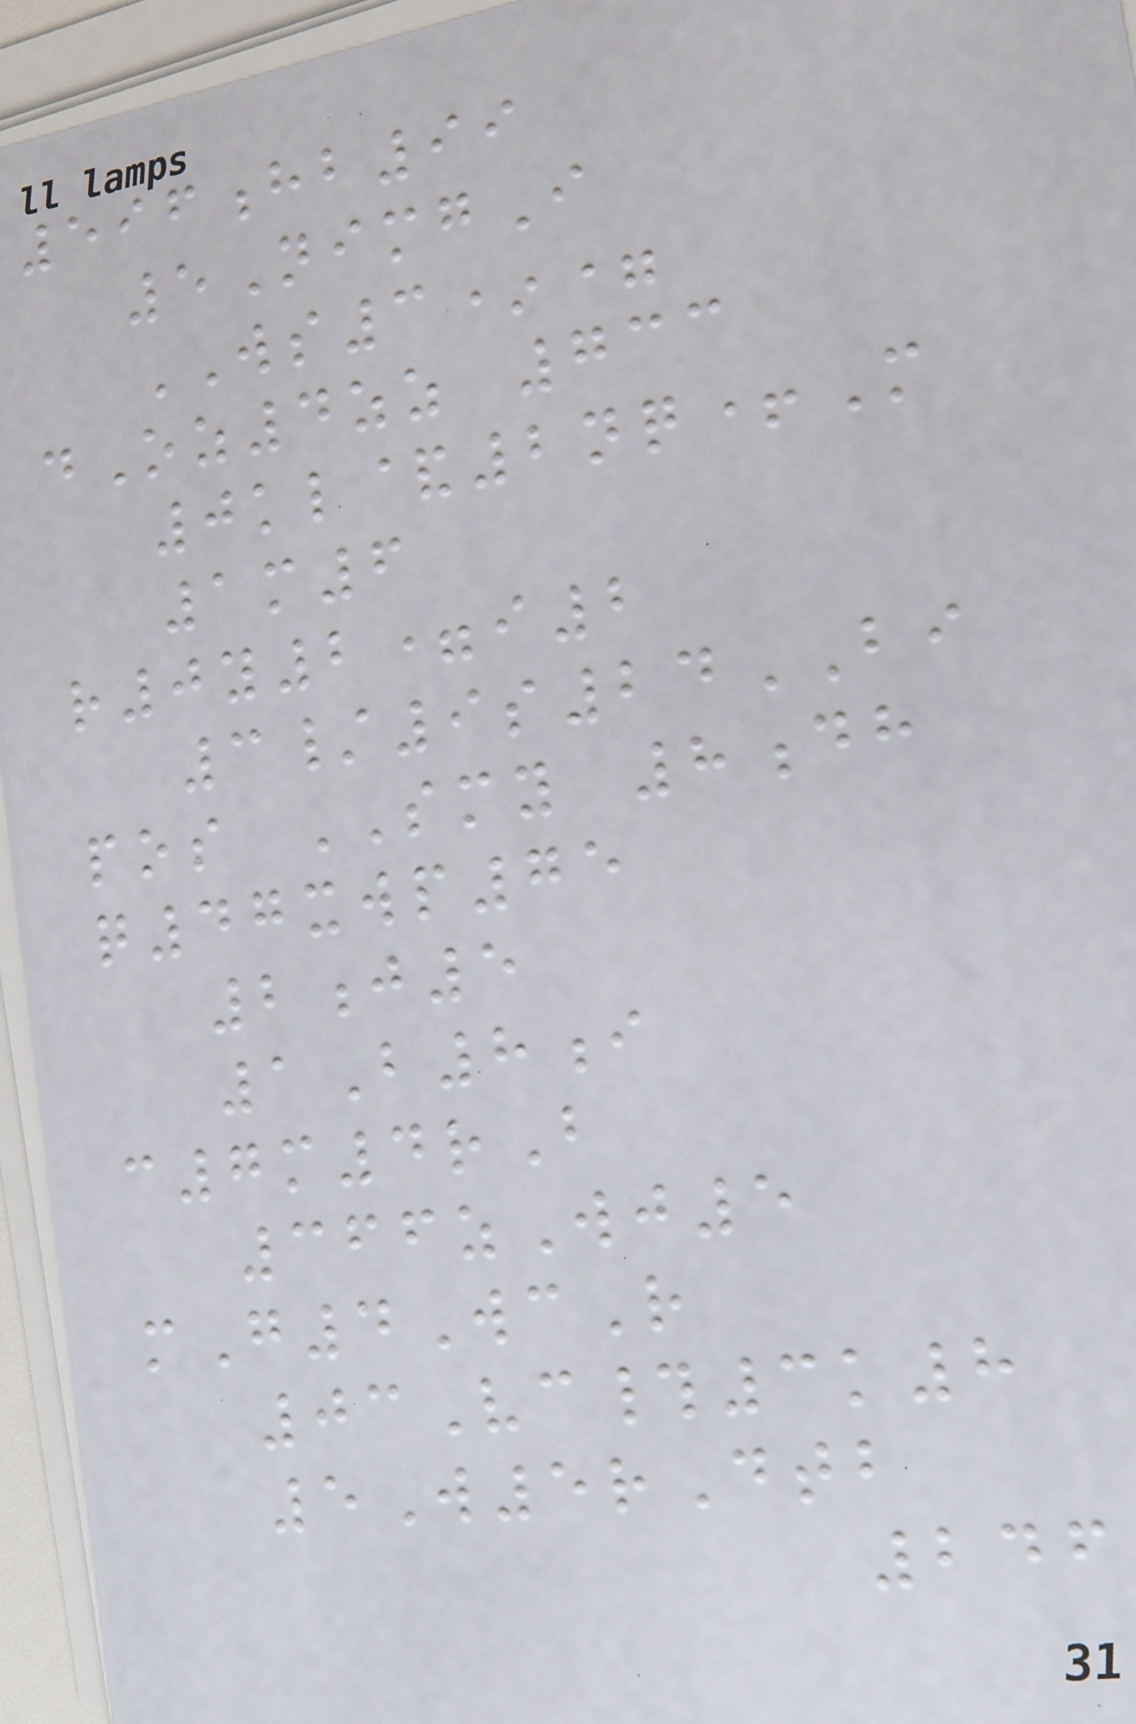596hb99
5NimgI
WS3*=
dOz4zz 733
0kl&2nq+M
1m6
r0y2=i2
3/9s24BI
pos SMY 8dh
q47xwp75
2j5
1B8i
c7m4rB
366zWj5
mG4WcR
03Vc#3k8
5W5rDtb
246
